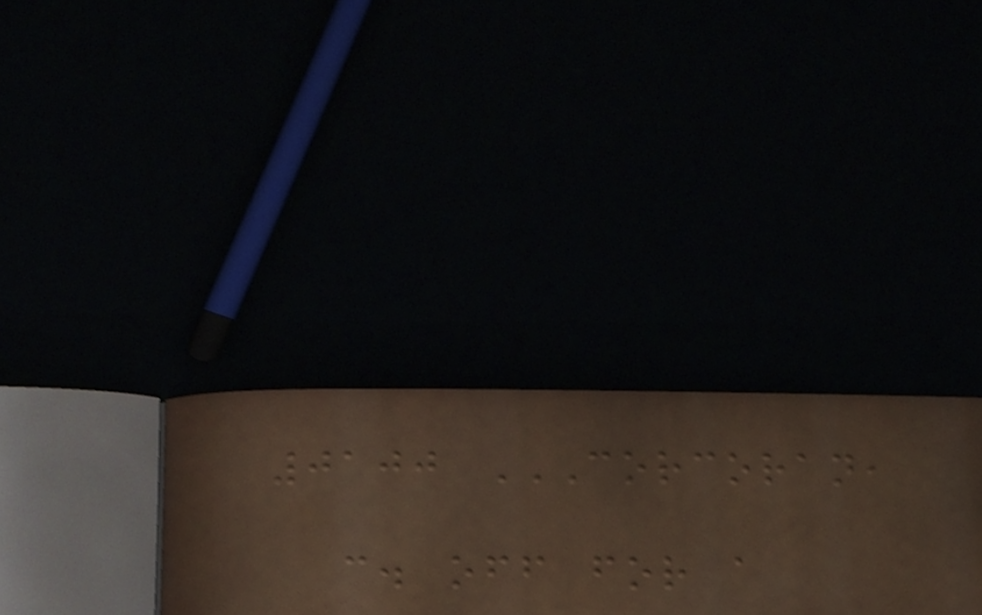0100 CORCORAN,
C. OFF FOR A
